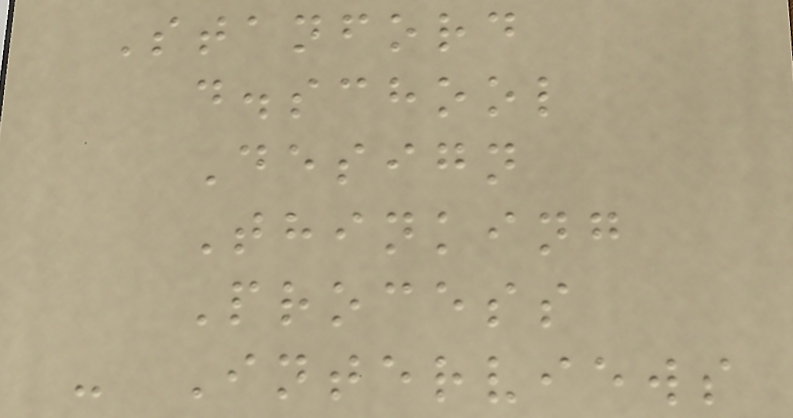Stanford
d.school
Design
Thinking
Process
- Interviews
